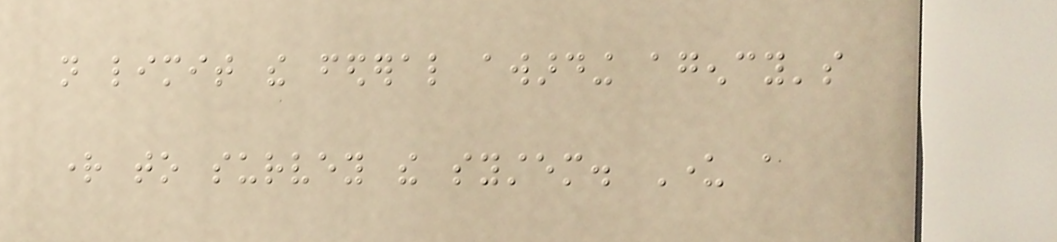not limit the federal awarding agency's
right to survey the system. Under a
